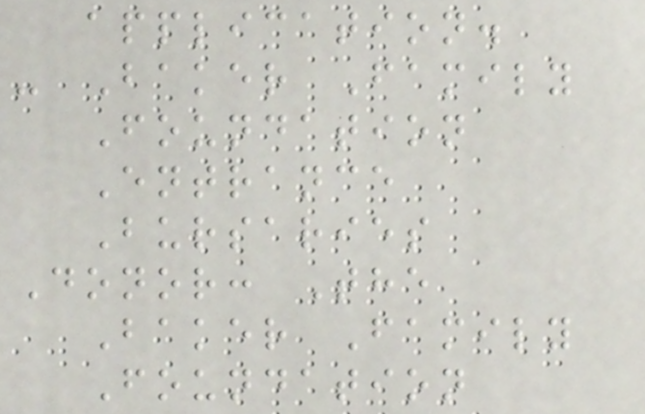application.
- Baker Family
Foundation
Entrance
Bursaries
Donor: The
Baker Family
Foundation
